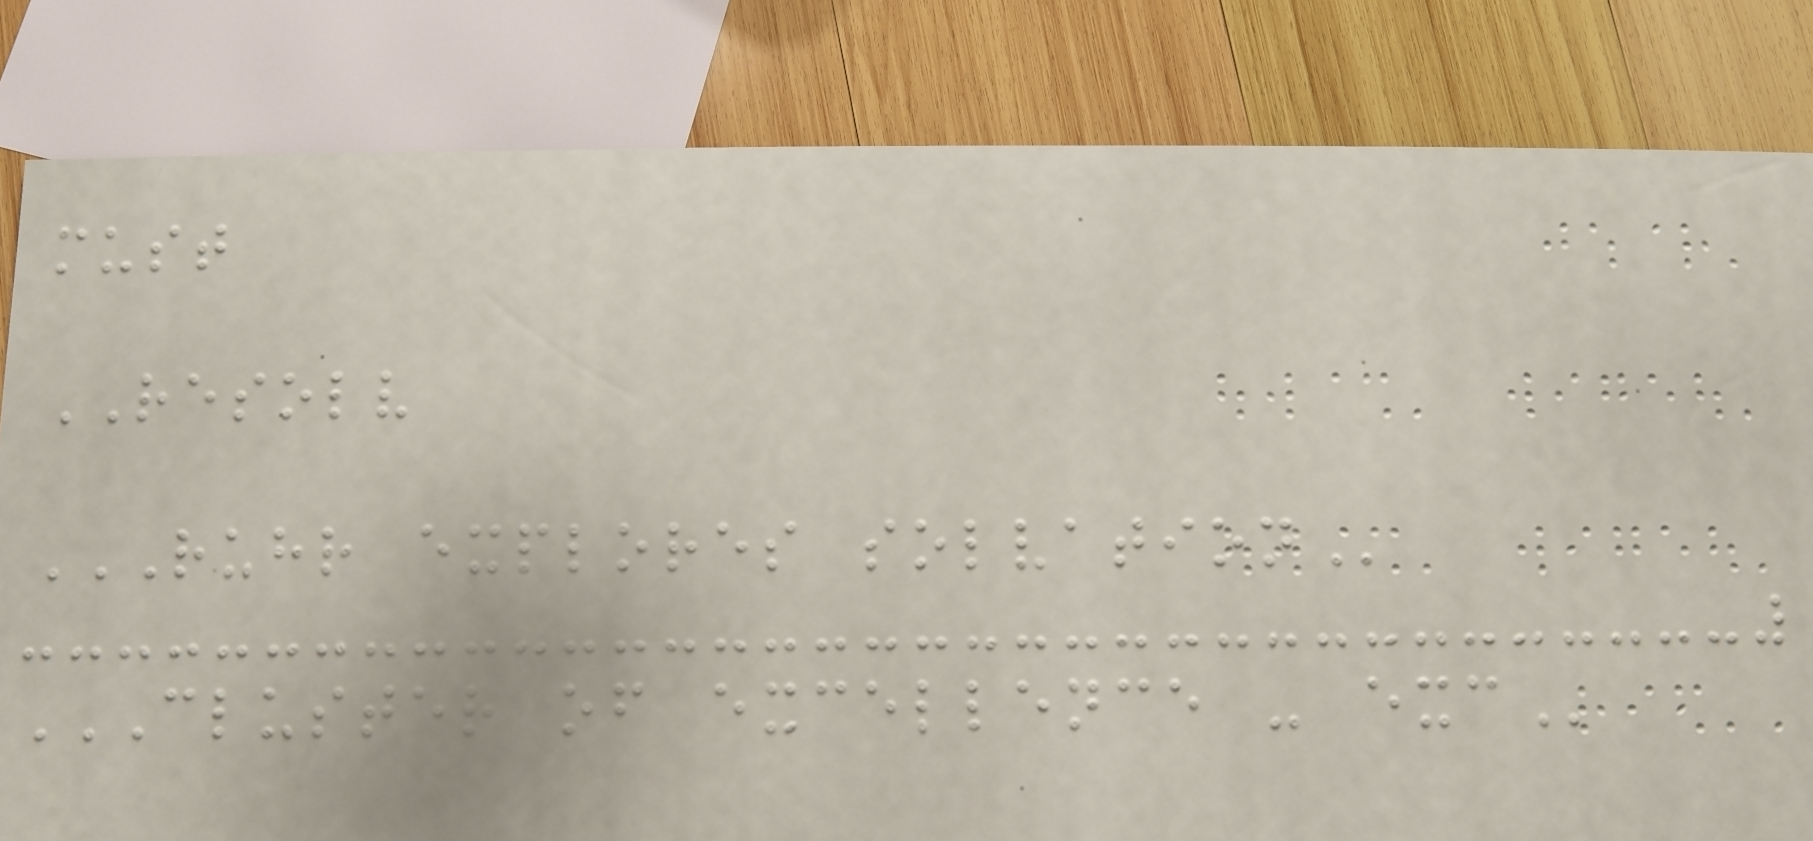must
RESOLV
RUHR EXPLORES SOLVATION
CLUSTER OF EXCELLENCE - EXC
